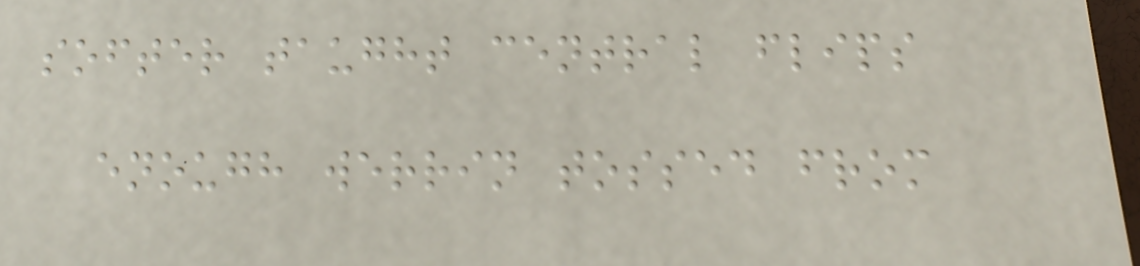softer taught central flips
enough werrin tossed from
